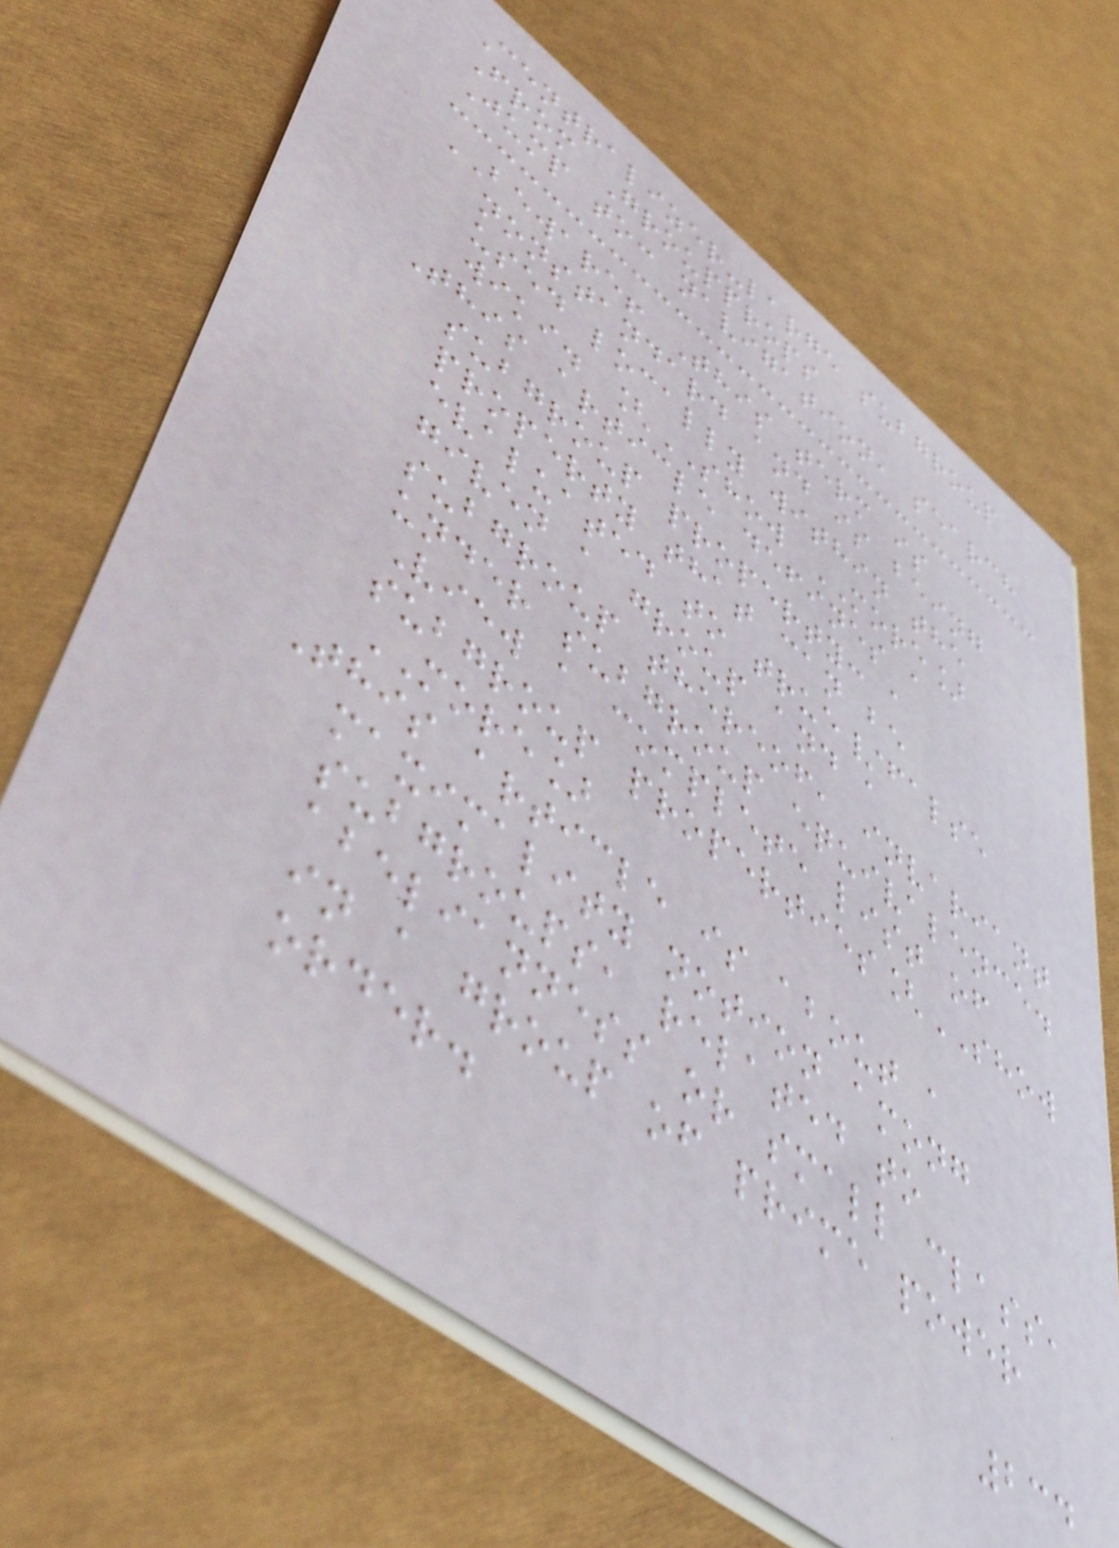Centralizer-large subgroup
From Groupprops
Jump to: navigation, search
BEWARE! This term is
nonstandard and is being
used locally within the
wiki. [SHOW MORE]
This article defines a
subgroup property: a
property that can be
evaluated to true/false
given a group and a
subgroup thereof, invariant
under subgroup equivalence.
View a complete list of
subgroup properties[SHOW
MORE]
This article is about a
maximality notion among
subgroups, related to
abelianness or small class,
in a group of prime power
order.
234
